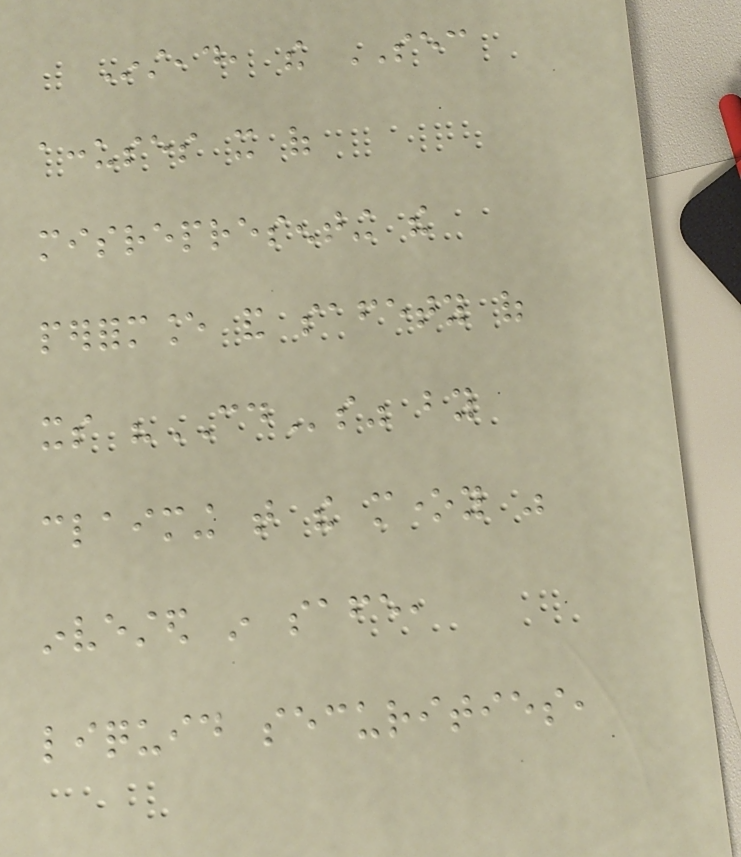Instead, the SEC
accuses it of
misrepresenting the
performance and safety of
its "CDs" by
claiming that the money was
invested in safe,
liquid securities,
